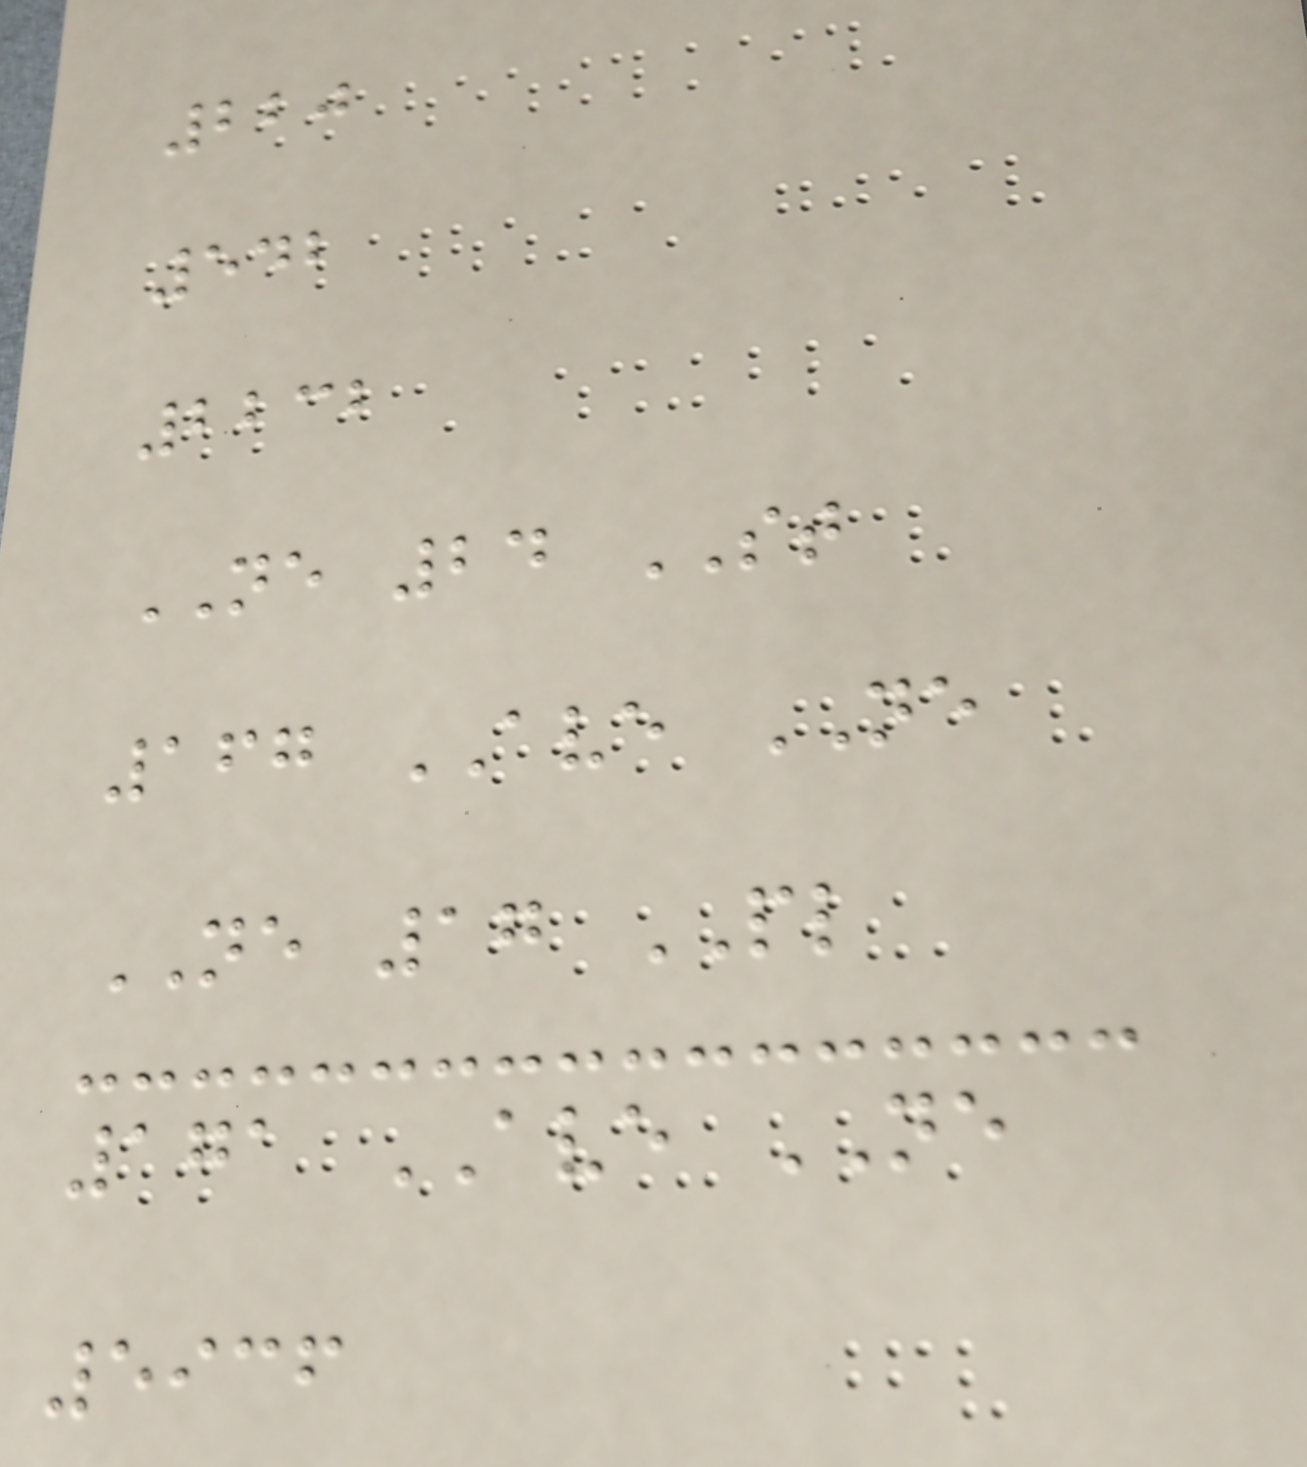220
542
2232
NE 24 ST
167 AVE NE
NE 17 PL
171 AVE NE
5936
